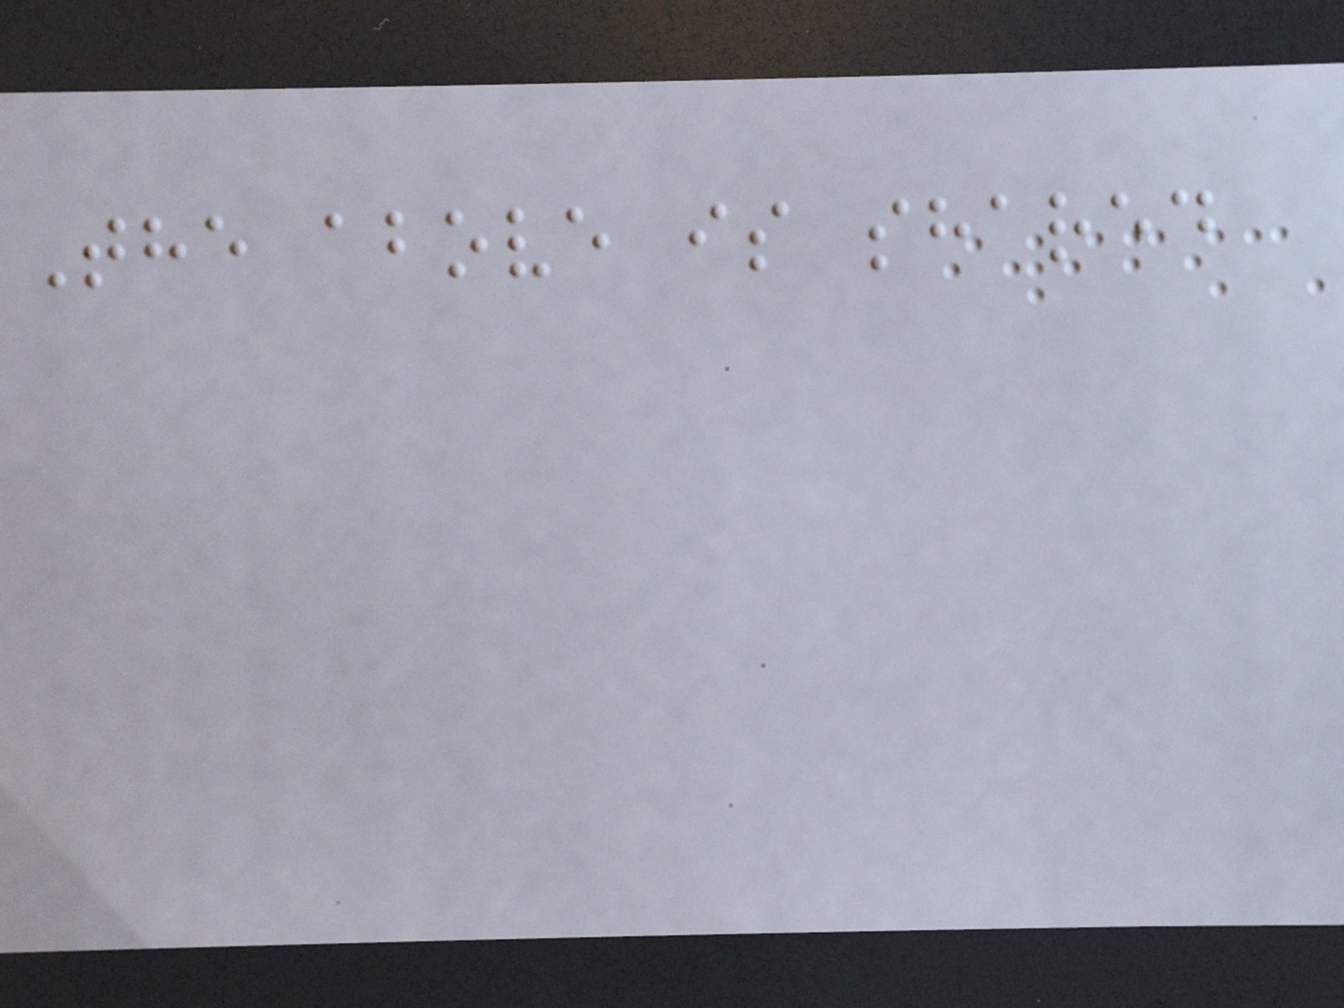The above is shared
